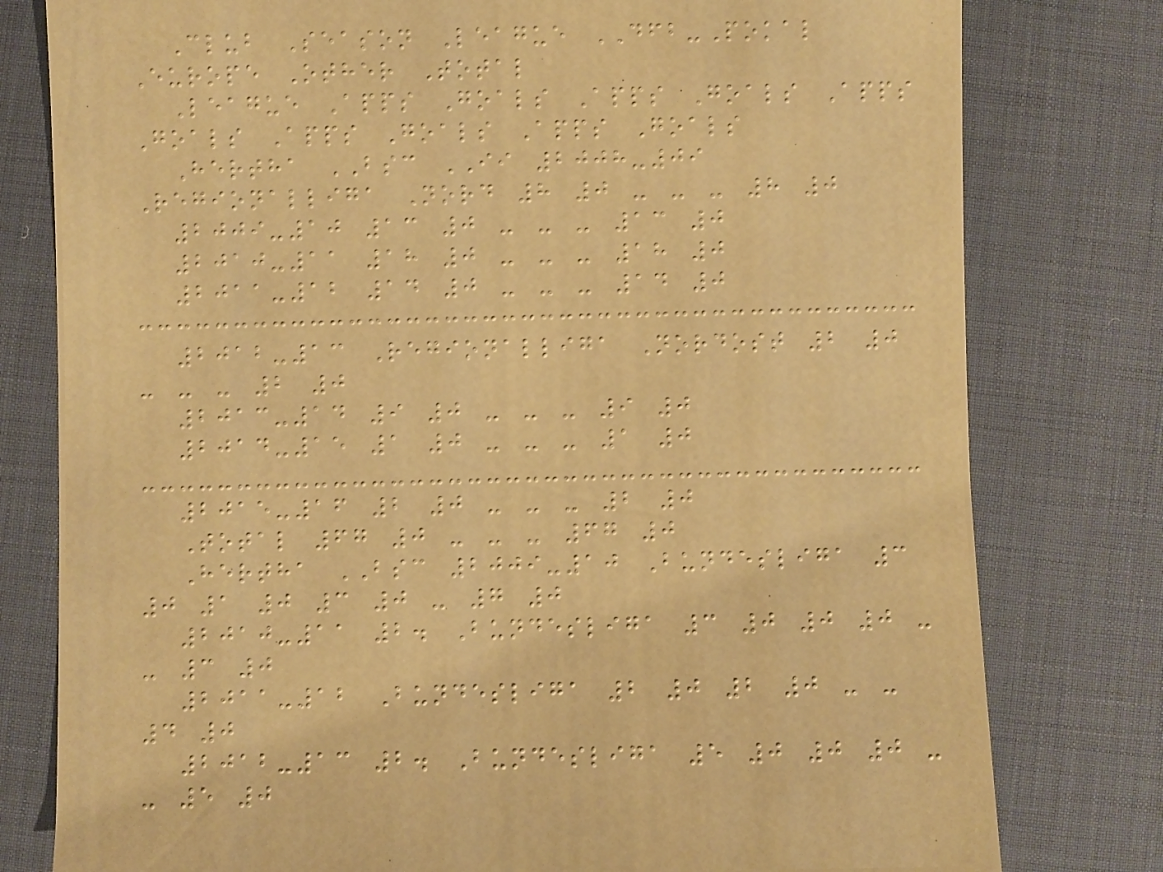Club Season League DFB-Pokal
Europe Other Total
League Apps Goals Apps Goals Apps
Goals Apps Goals Apps Goals
Hertha BSC II 2008-09
Regionalliga Nord 8 0 - - - 8 0
2009-10 13 0 - - - 13 0
2010-11 18 0 - - - 18 0
2011-12 14 0 - - - 14 0
2012-13 Regionalliga Nordost 2 0
- - - 2 0
2013-14 9 0 - - - 9 0
2014-15 1 0 - - - 1 0
2015-16 2 0 - - - 2 0
Total 67 0 - - - 67 0
Hertha BSC 2009-10 Bundesliga 3
0 1 0 3 0 - 7 0
2010-11 2. Bundesliga 3 0 0 0 -
- 3 0
2011-12 Bundesliga 2 0 2 0 - -
4 0
2012-13 2. Bundesliga 5 0 0 0 -
- 5 0
